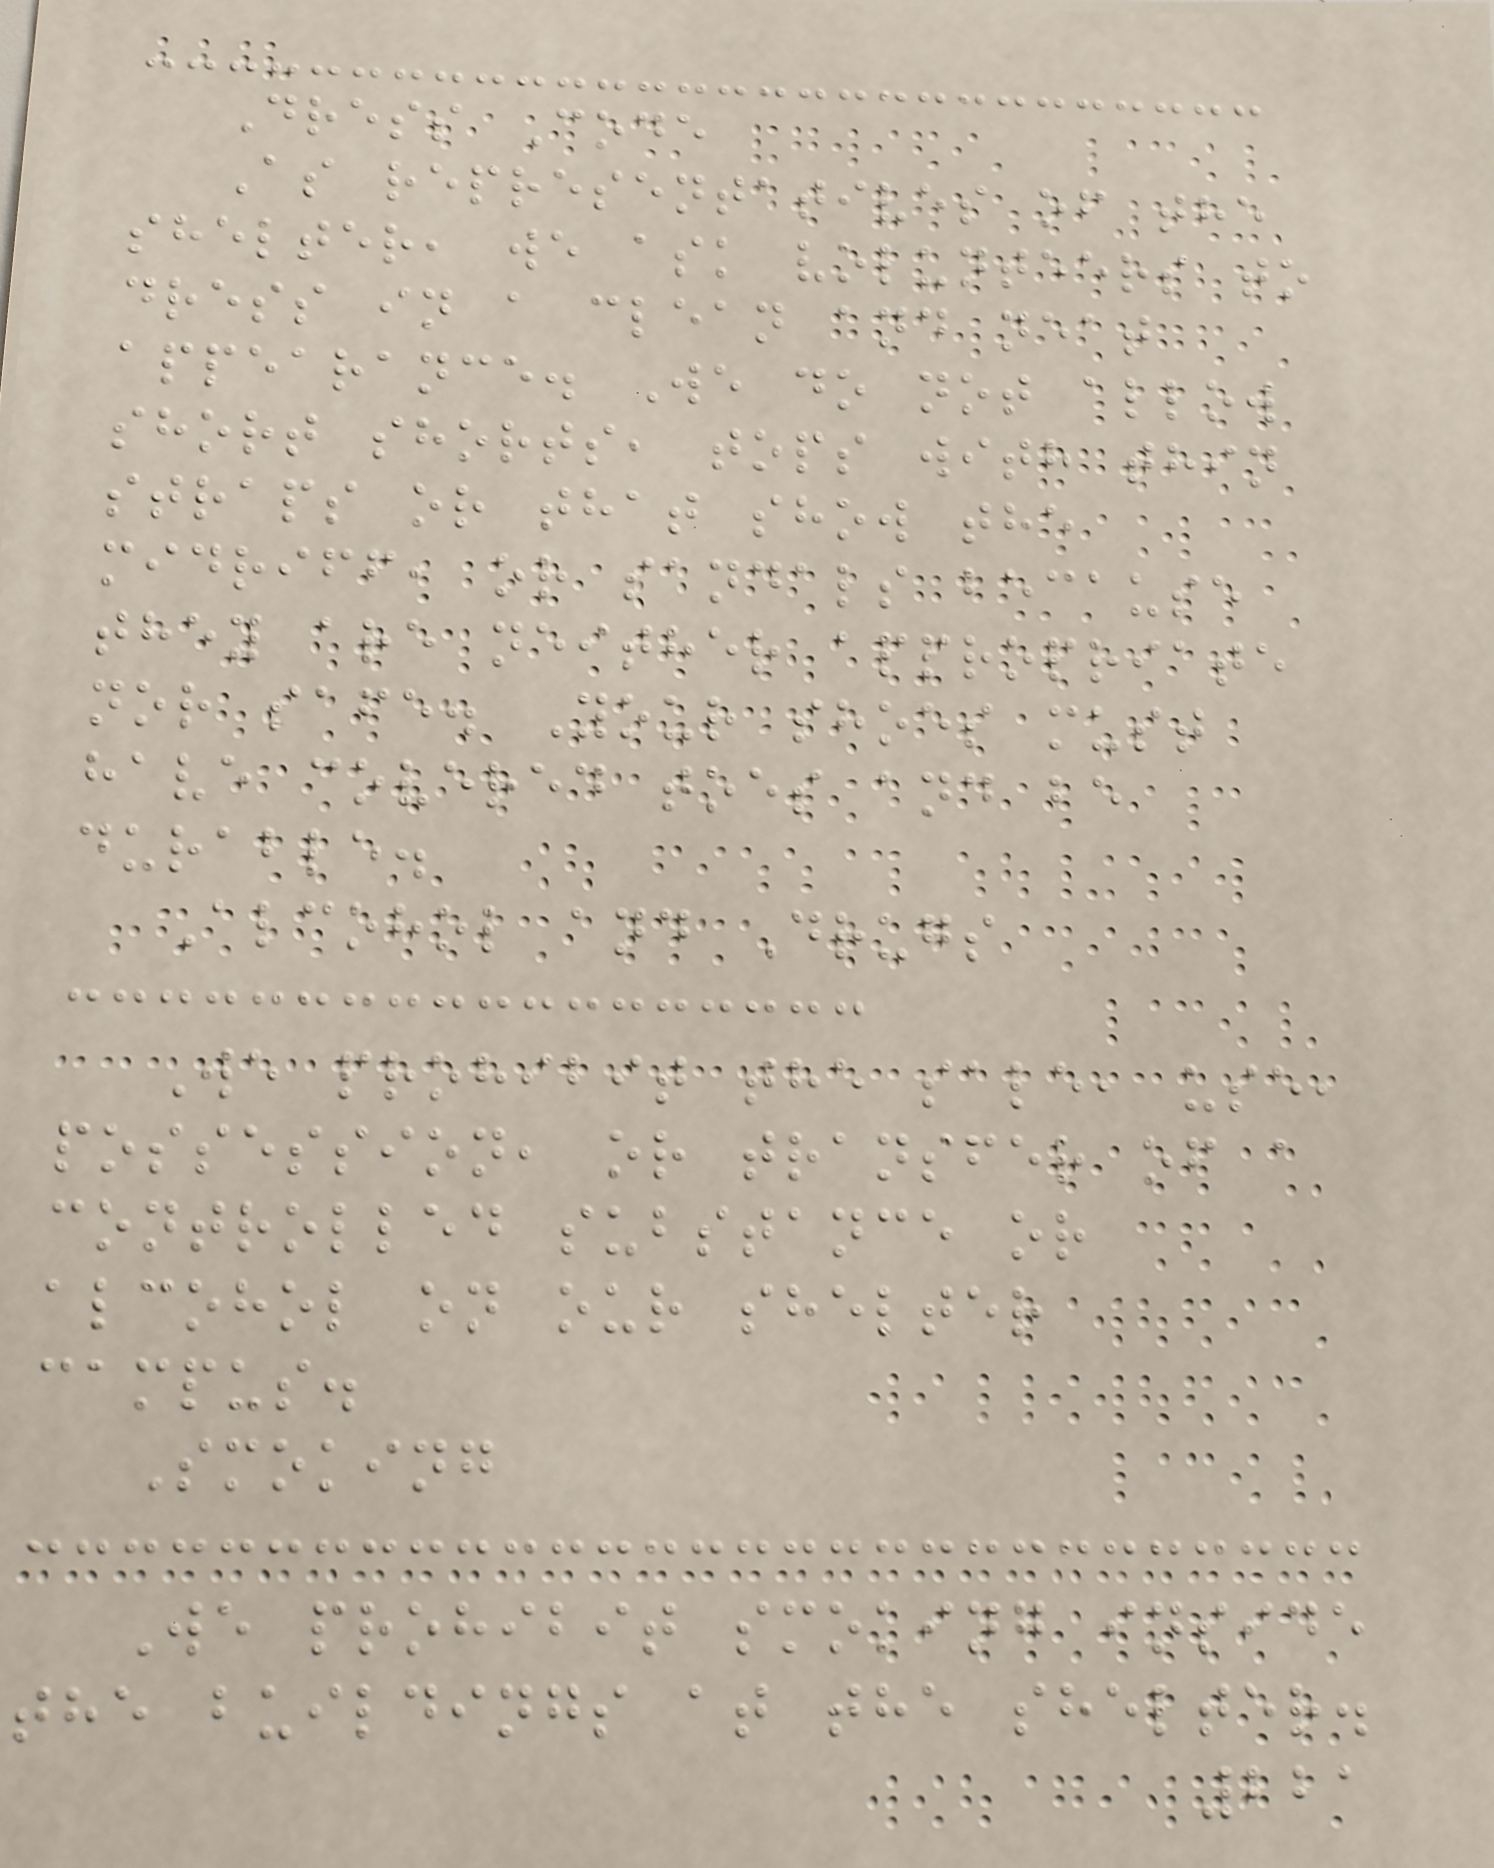Dress Code
As representatives of the
shelter, we ask volunteers to
dress in a clean and neat
appearance. We do not allow
short shorts, tops with thin
straps or that show the
midriff, or sandals because
they are neither appropriate
nor safe. Your shoes must
have covered toes and be
durable.
Alcohol and Drugs
We prohibit the sale, use,
possession, or transfer of a
controlled substance or
alcohol on our shelter
campus.
Smoking
We prohibit smoking inside
the buildings at the shelter.
221
